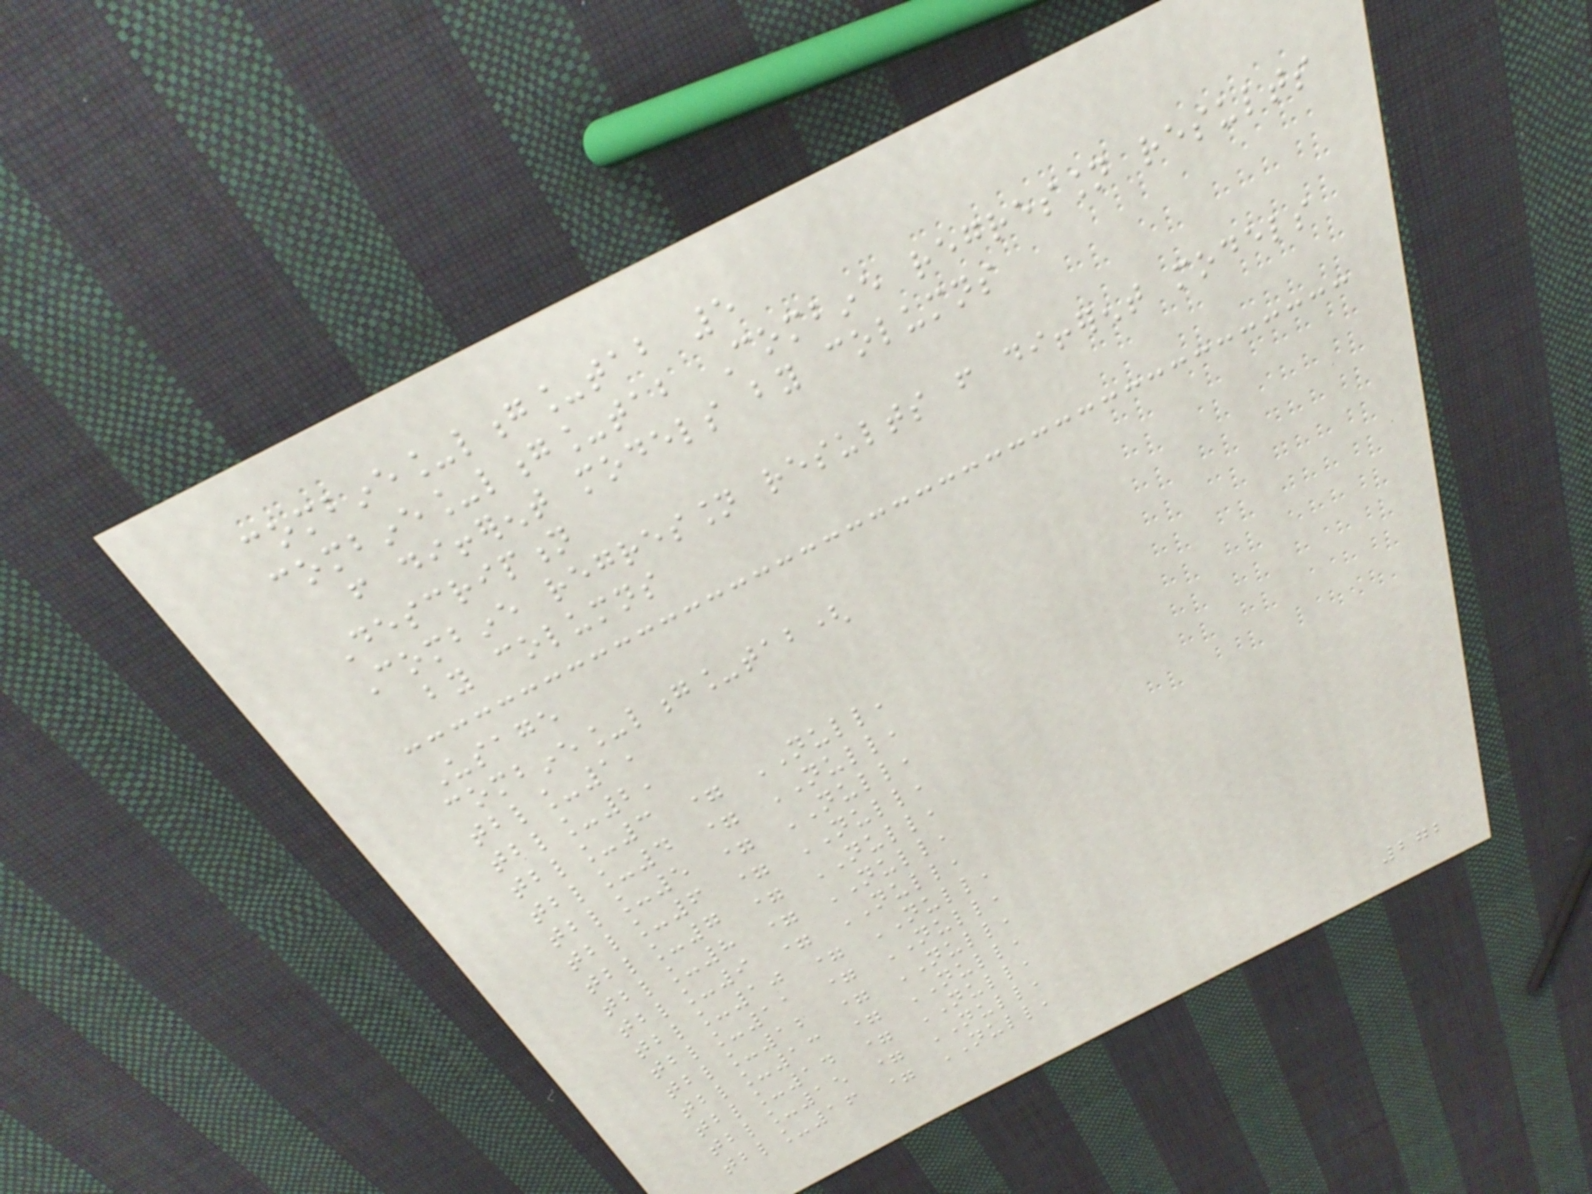combine_long_tab 5
combine_long_tab Combine regression results
from different models by columns
Description
Combine regression results from different models
by columns
Usage
combine_long_tab(
tbl_1,
tbl_2,
tbl_3 = NULL,
tbl_4 = NULL,
tbl_5 = NULL,
tbl_6 = NULL,
tbl_7 = NULL,
tbl_8 = NULL,
tbl_9 = NULL,
tbl_10 = NULL,
tbl_11 = NULL,
tbl_12 = NULL,
tbl_13 = NULL,
tbl_14 = NULL,
tbl_15 = NULL,
tbl_16 = NULL,
272
